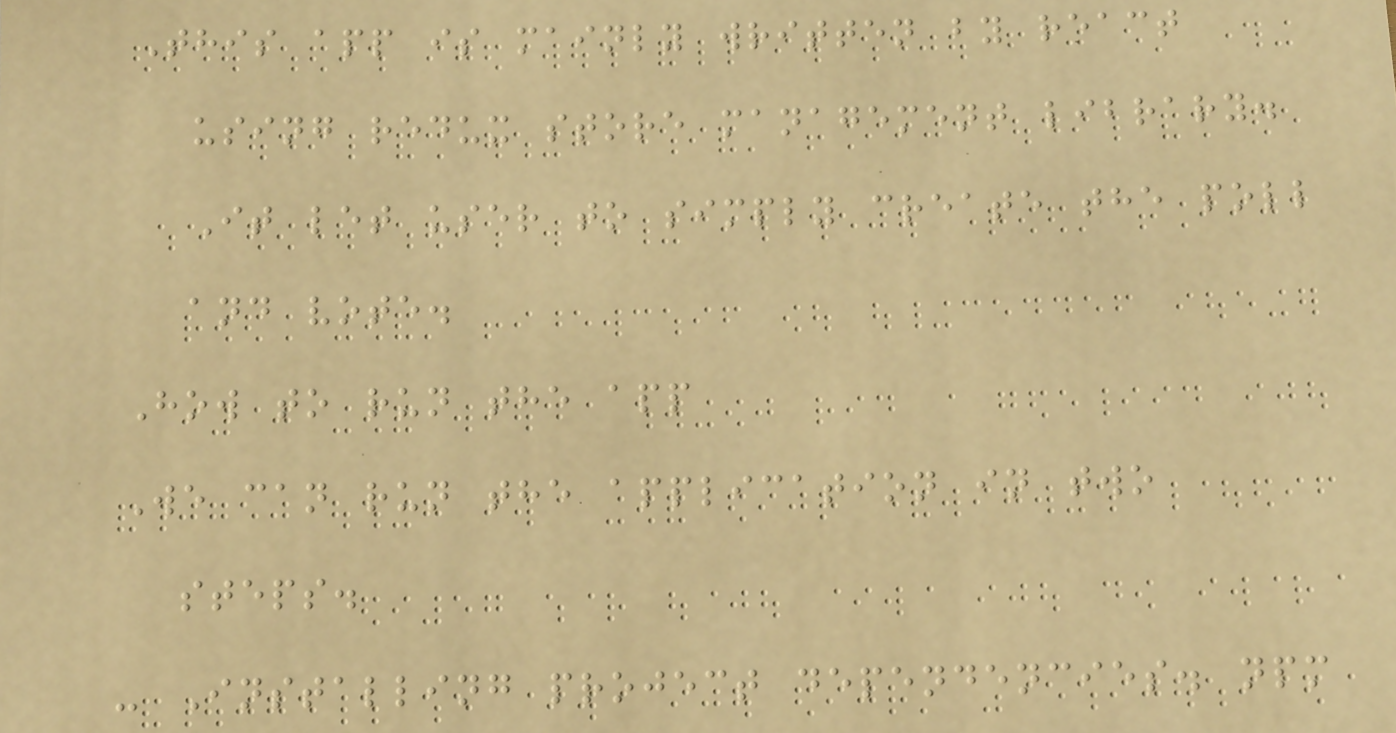This app is mainly written by react
using redux store management library.
It let user to simply create the poll
and vote.
How to run the app
We can run the application in two
steps.
- Installing project dependencies. npm
